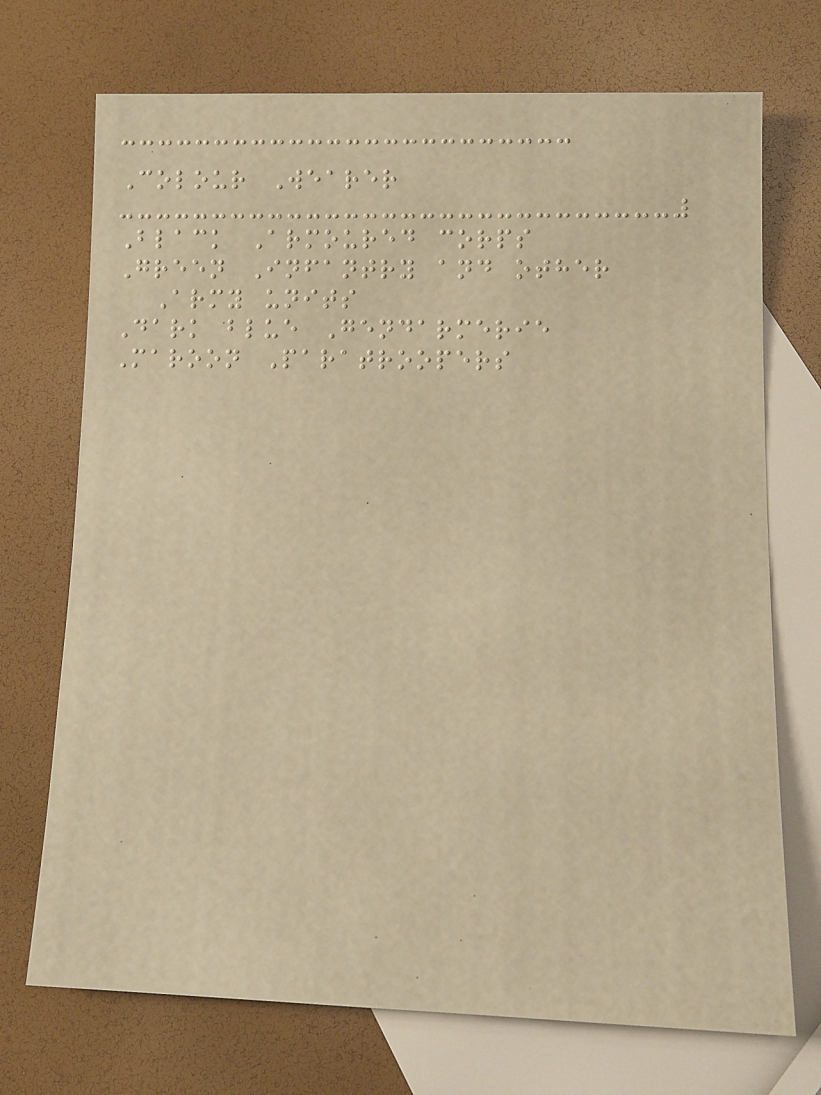Colour Wearer
Black Armoured corps
Green Infantry and other
Army units
Dark blue Gendarmerie
Maroon Paratroopers
